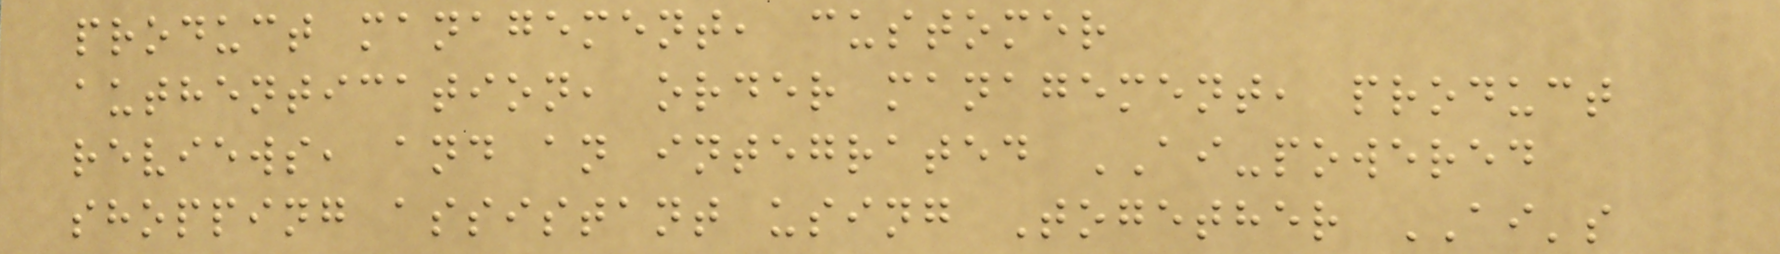product management, customer
authentication, order management, product
reviews, and an integrated AI-powered
shopping assistant using Together AI's
